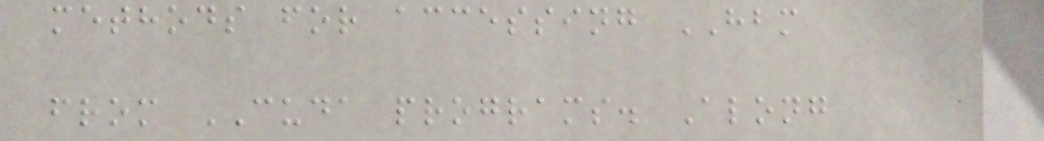methods for accessing HBM
from CUDA programs. Along
